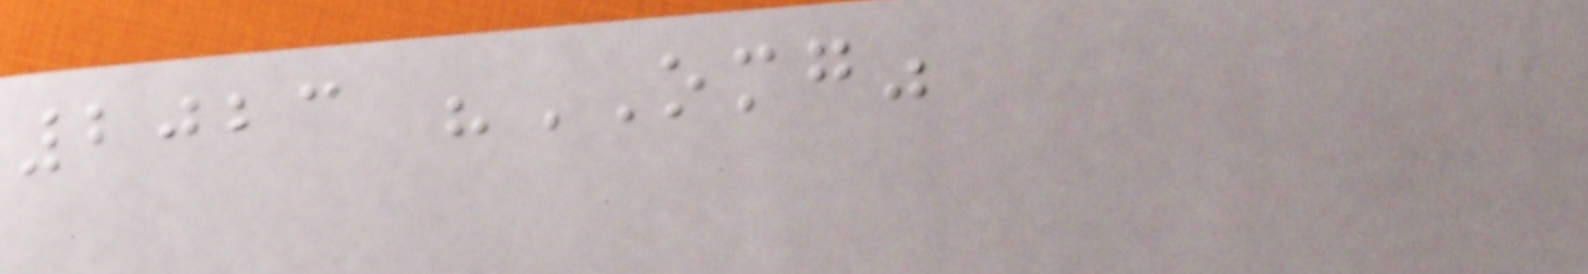2023 "OMG"
